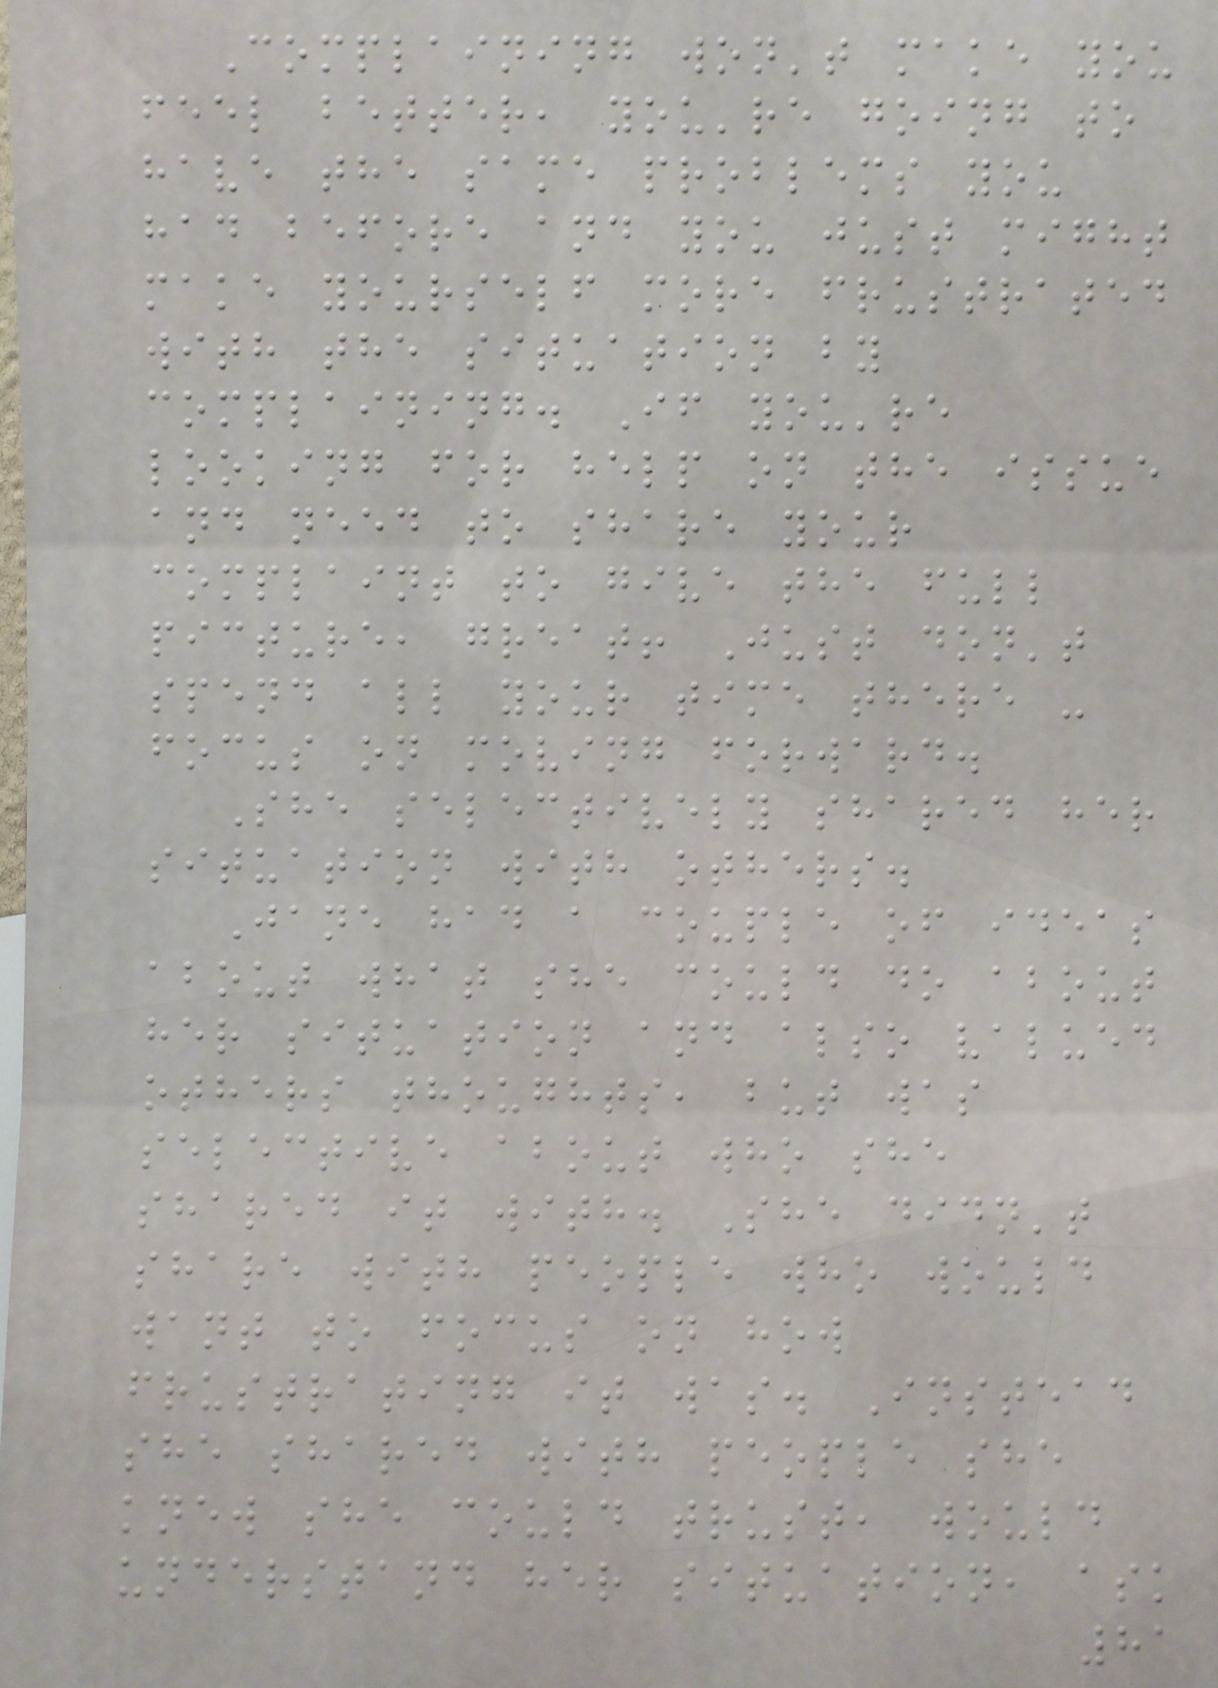Complaining won't make you
feel better, you're going to
have the same problems you
had before and you just might
make yourself more frustrated
with the situation by
complaining. If you're
looking for help on the issue
and need to share your
complaint to give the full
picture, great! Just don't
spend all your time there -
focus on moving forward.
She selectively shared her
situation with others.
Jane had a couple of ideas
about what she could do about
her situation and also valued
others thoughts, but was
selective about who she
shared it with. She didn't
share with people who would
want to focus on how
frustrating it was. Instead
she shared with people she
knew she could trust, would
understand her situation, ask
81
